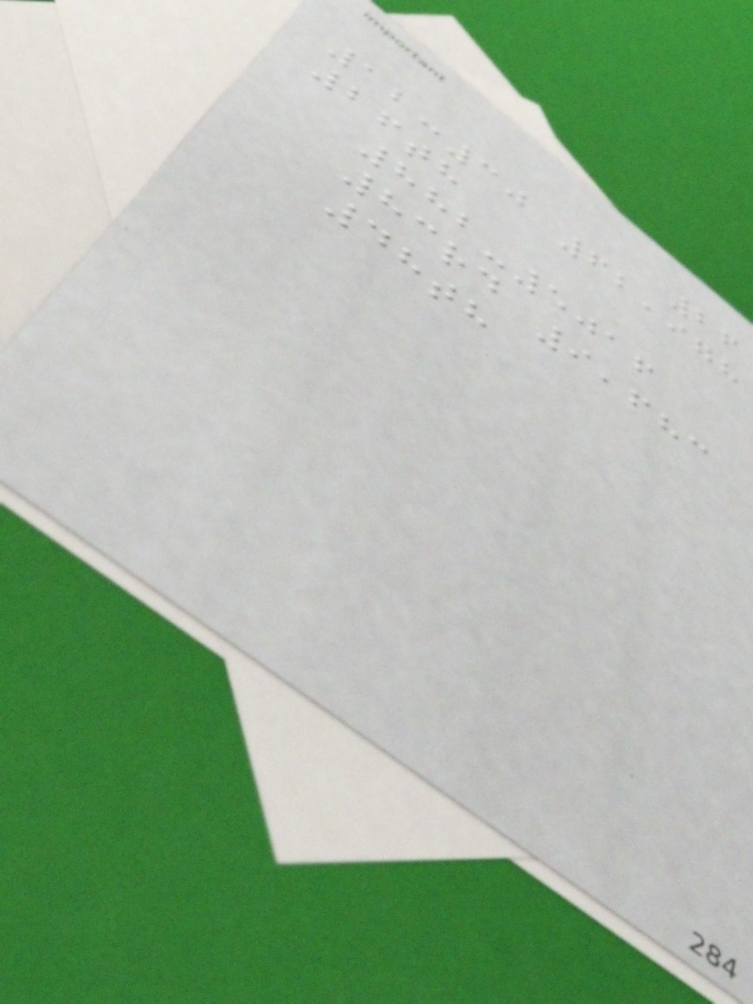26
12:30 62,978
26th
882-5016
83rd 9,683
48th
